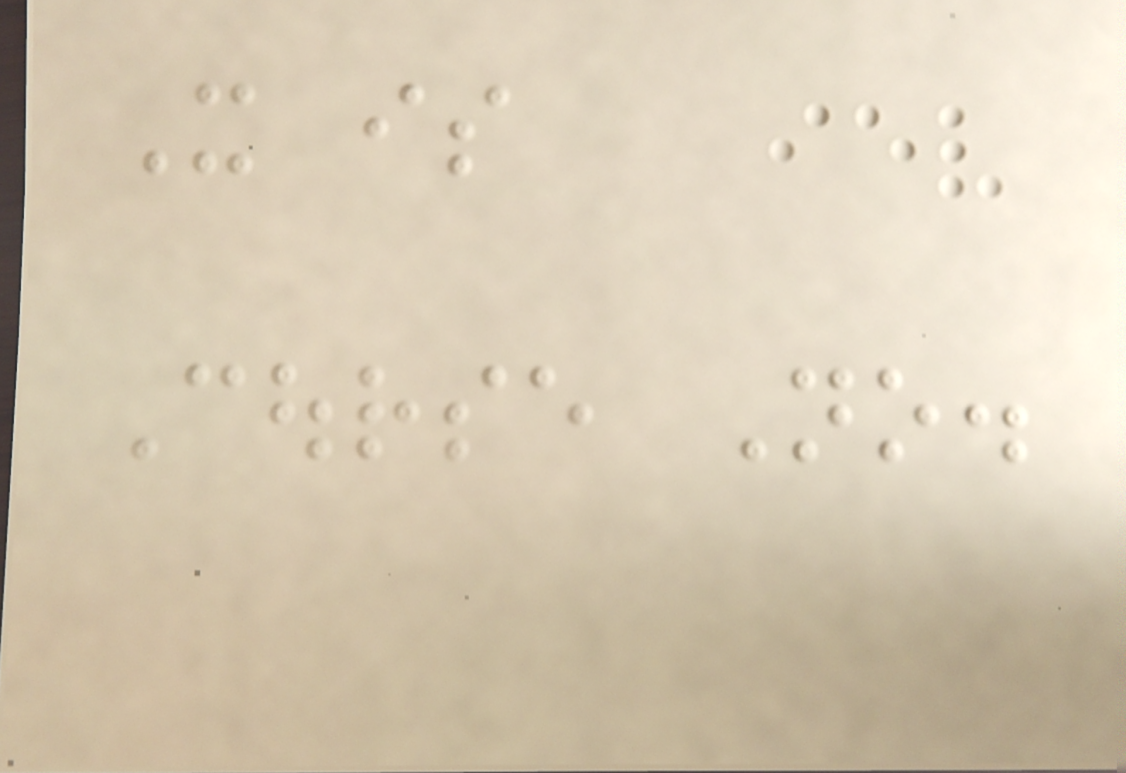It is
Course No.
